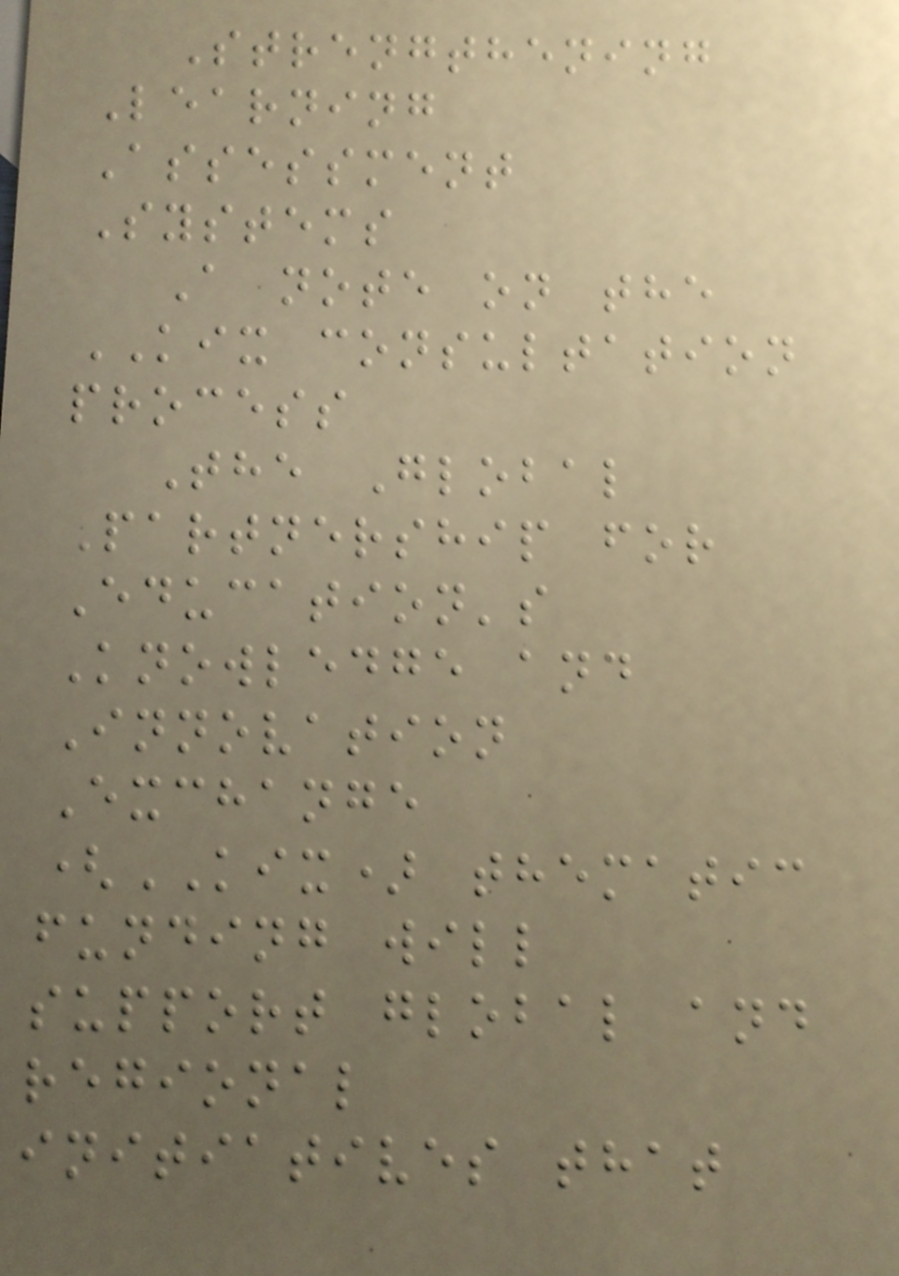Strengthening
Learning
Assessment
Systems
A note on the
KIX consultation
process
The Global
Partnership for
Education's
Knowledge and
Innovation
Exchange
(KIX) thematic
funding will
support global and
regional
initiatives that
